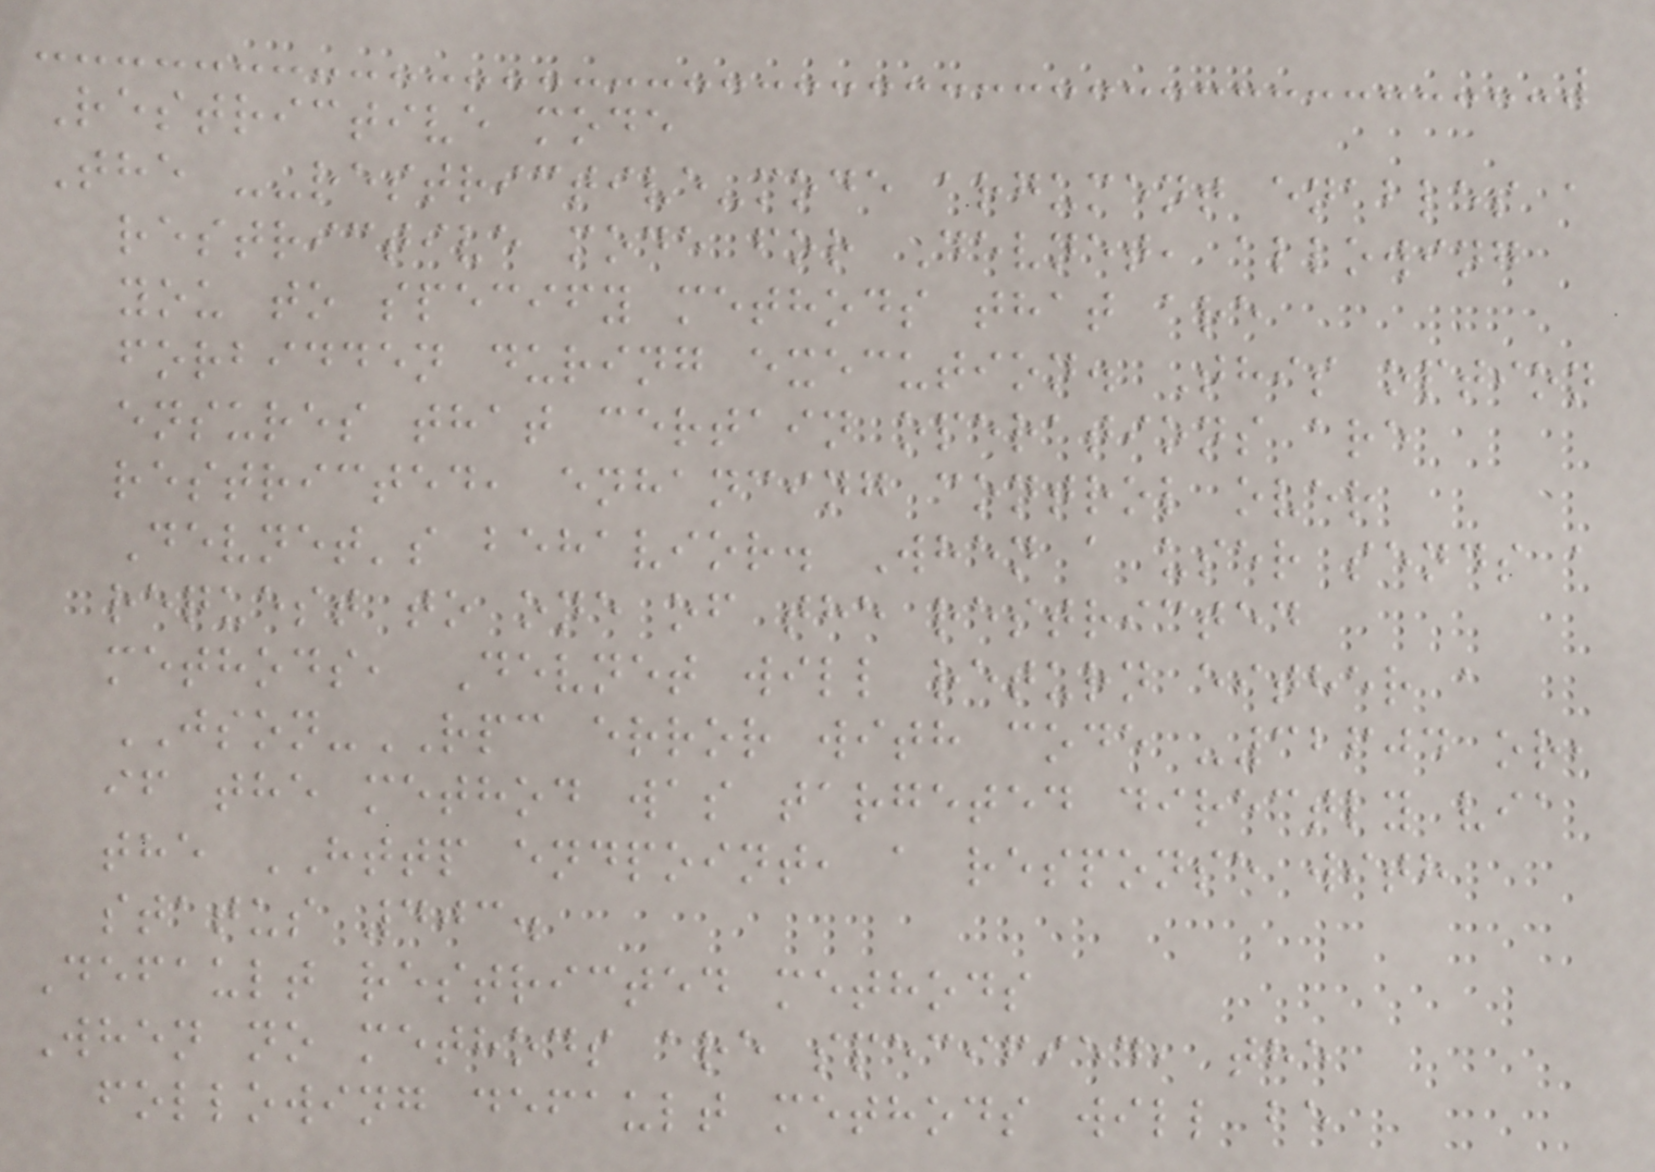Restrictive mode
The --restrictive-mode argument enables a
restrictive mode for Devnet, allowing
you to specify methods that are
forbidden during execution. This option
ensures that certain operations are
restricted, enhancing control over
Devnet's behavior. When a user sends a
request to one of the restricted
methods, Devnet will return either a
JSON-RPC error with code -32604 or,
if the method was targeted directly via
the HTTP endpoint, a response with
status 403.
Default restricted methods
When no methods are specified, the
following default methods will be
